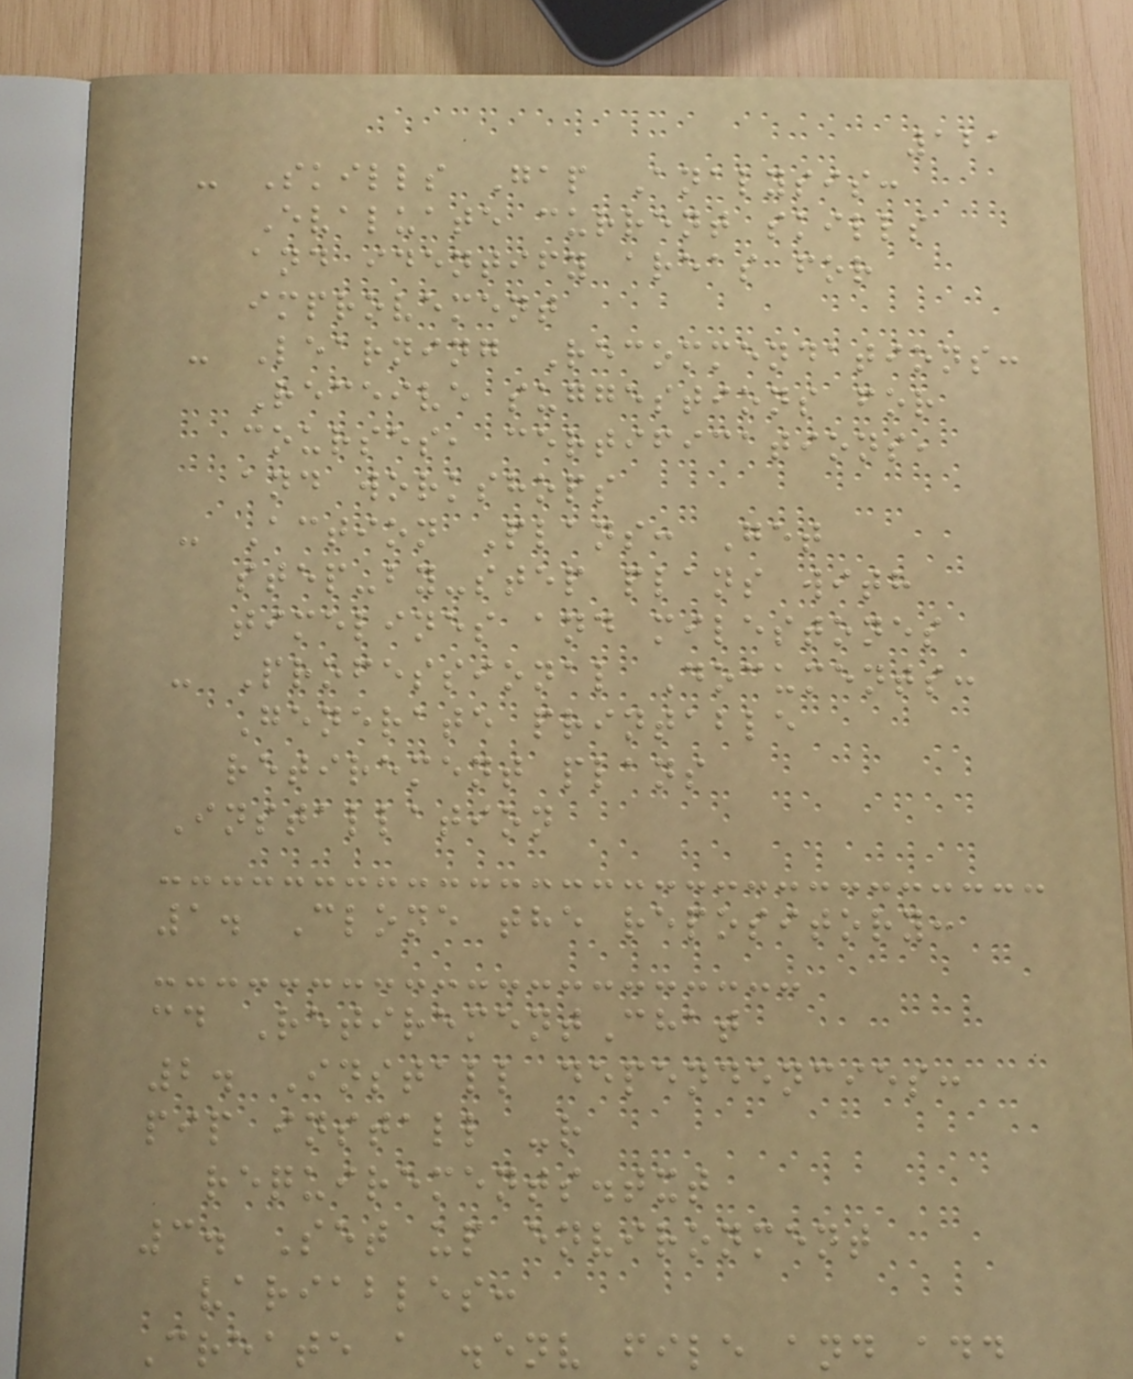121
- Skills Gap Analysis:
Evaluate current skills
and identify areas for
improvement
- Learning Recommendations:
Receive suggestions for
courses, certifications,
and workshops
- Action Plans: Get
step-by-step plans with
timelines and milestones
- Professional Documents:
Generate printable
retirement plans
Installation
1. Clone the repository:
cd RetirementChat
2. Install dependencies:
pip install -r
requirements.txt
3. Set up environment
variables:
Create a .env file and add
